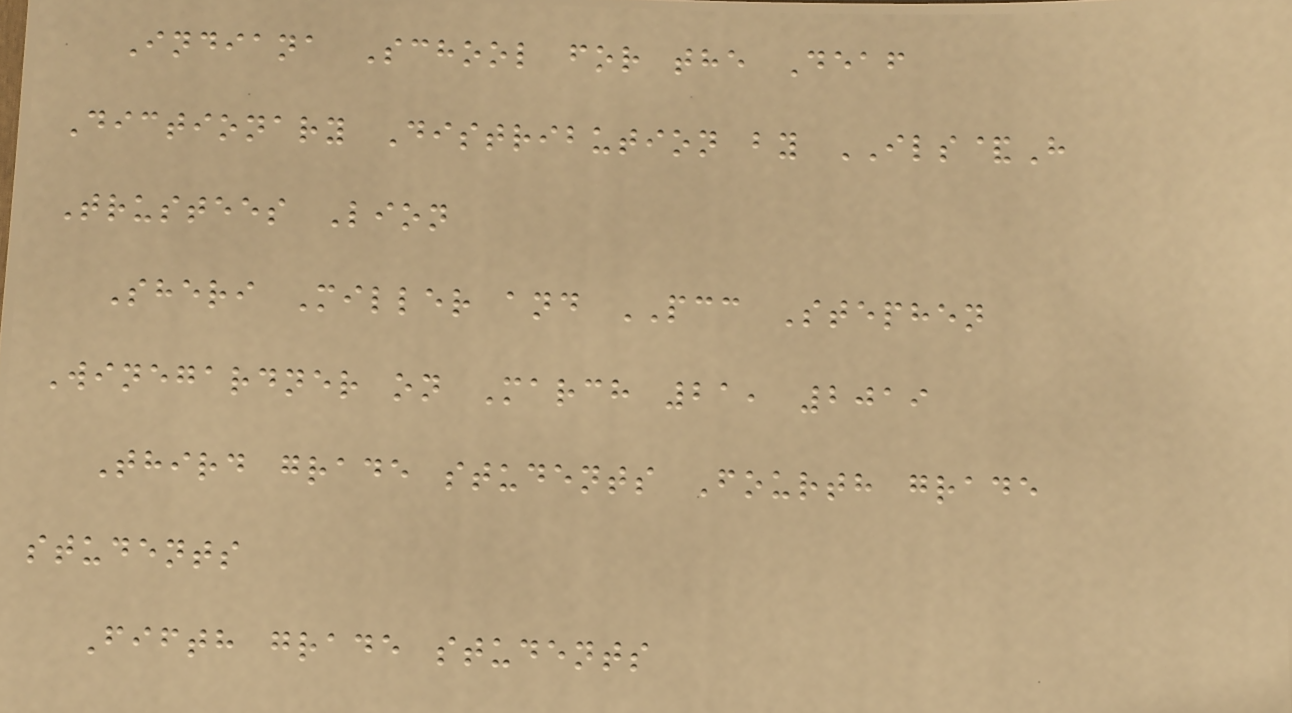Indiana School for the Deaf
Dictionary Distribution by ILS&H
Trustees Lion
Sheri Miller and PCC Stephen
Winegardner on March 21, 2019
Third grade students Fourth grade
students
Fifth grade students
